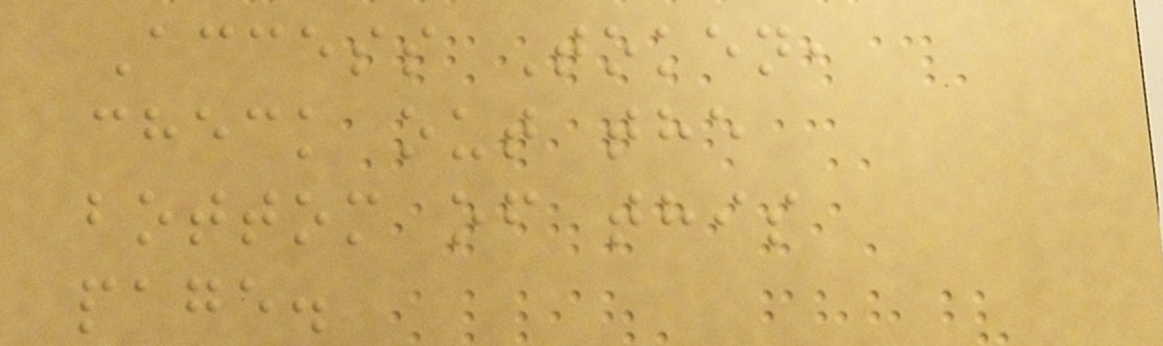Access Token,
check out the
bottom of this
page.
